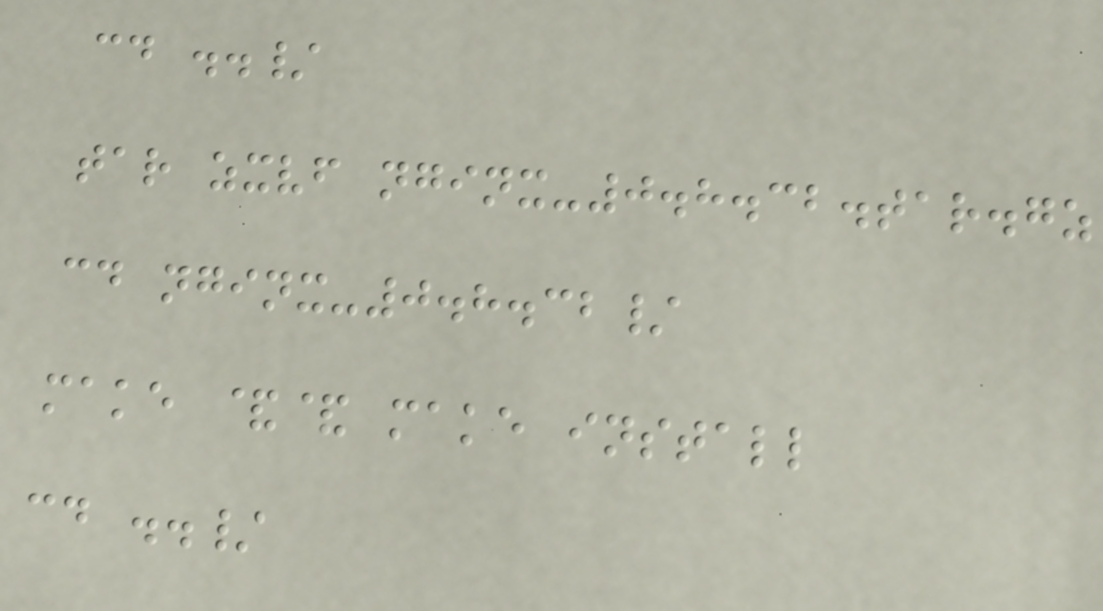cd ../
tar zxvf nginx-0.8.32.tar.gz
cd nginx-0.8.32/
make && make install
cd ../
